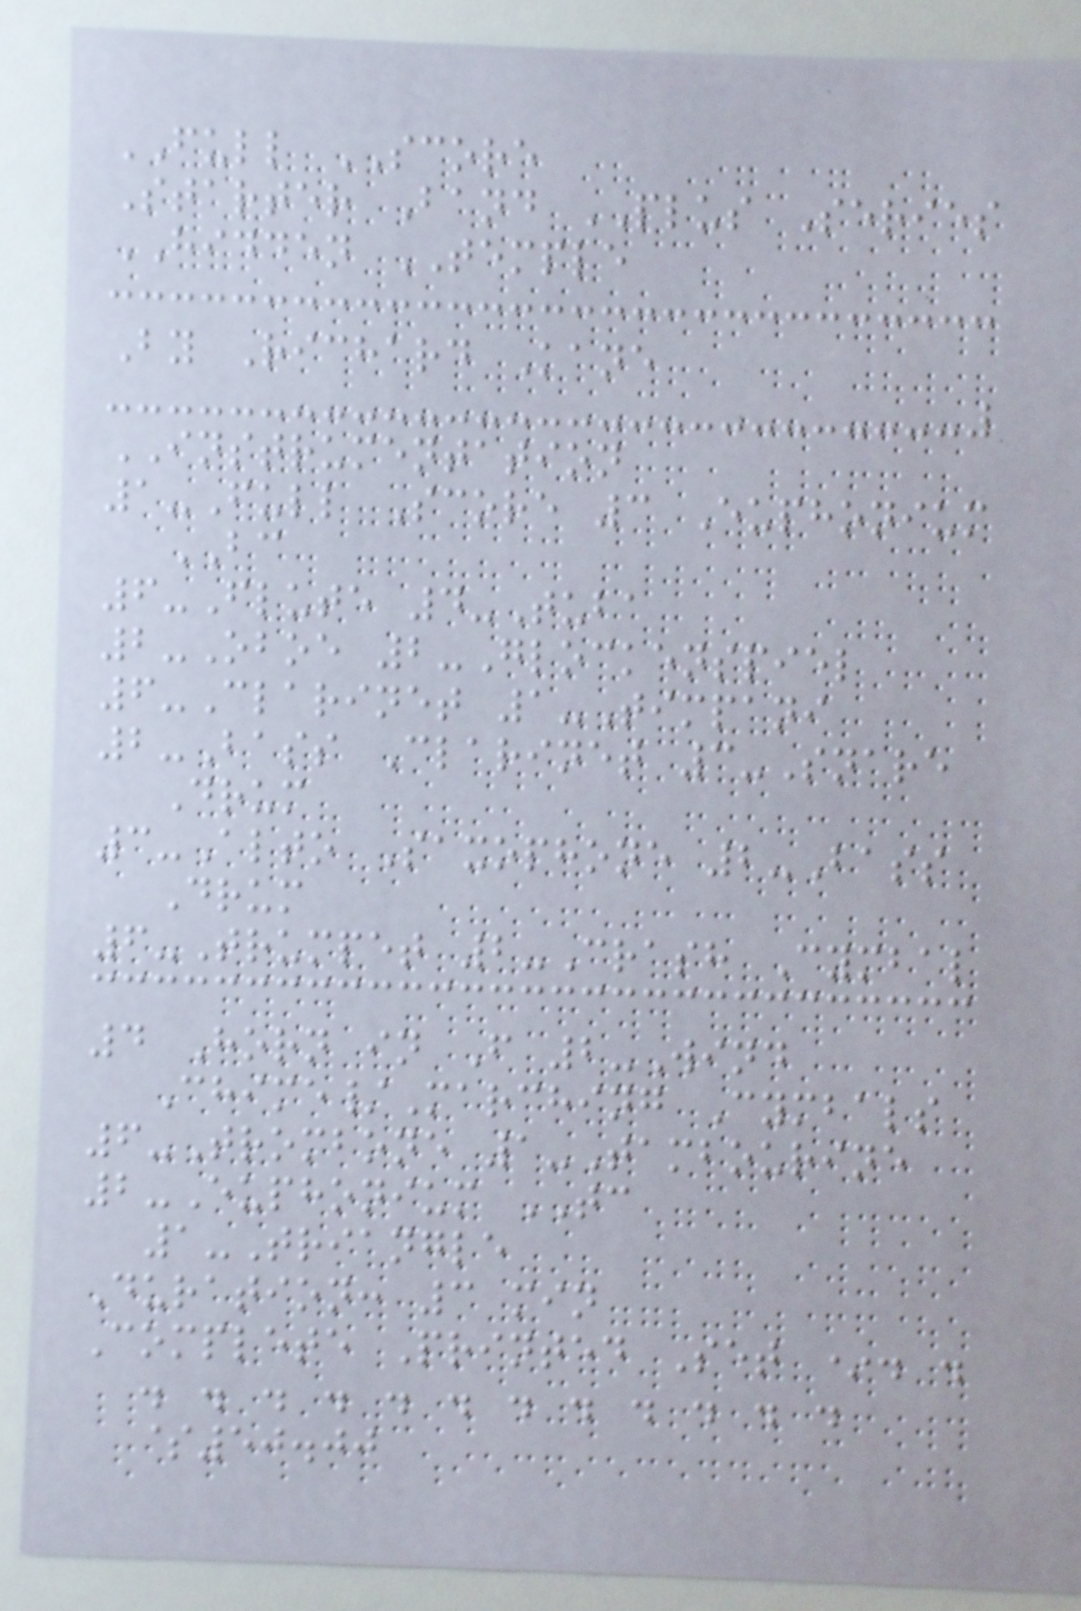FULL SCORE
Starter Band PLUS Series
HIDDEN TEMPLE
By Richard Kane
INSTRUMENTATION
1-Full Score 3 Euphonium
BC
6-Flute 4-Tuba
2-Oboe 2-Glockenspiel
6-Clarinet 1-Timpani
2-Bass Clarinet 3-Snare
Drum
3-Alto Saxophone 2-Bass
Drum
6-Trumpet 2-Crash Cymbal
4 Horn in F 2-Wind
Chime/Marching Cymbals
6-Trombone 1-Tambourine
2-Euphonium TC
1-Triangle
Duration: 3 min
Complete Printed Set *. .
. . . . . . . . . . . .
$50.00
